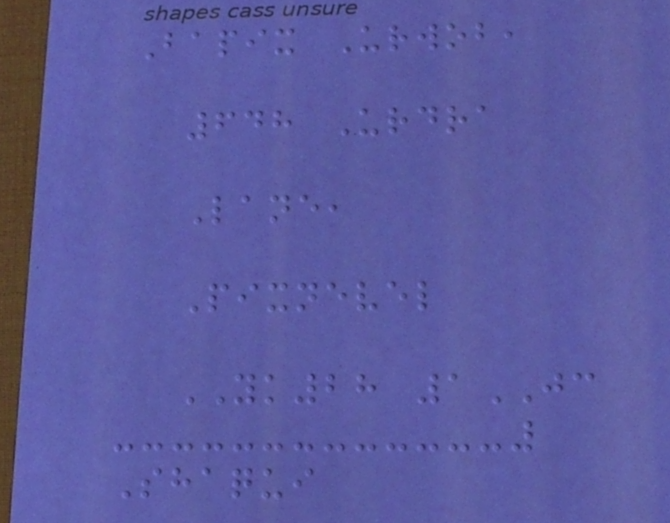Bapix Urwob,
648 Urdra
Lane,
Pixnevel
YK28 1JC
Shaqui
